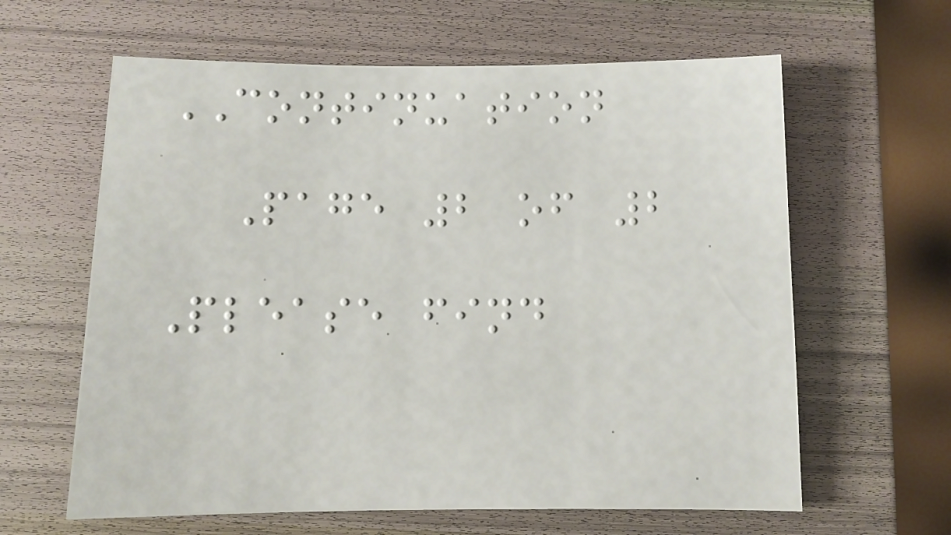CONTINUATION
Page 2 of 2
Please find
